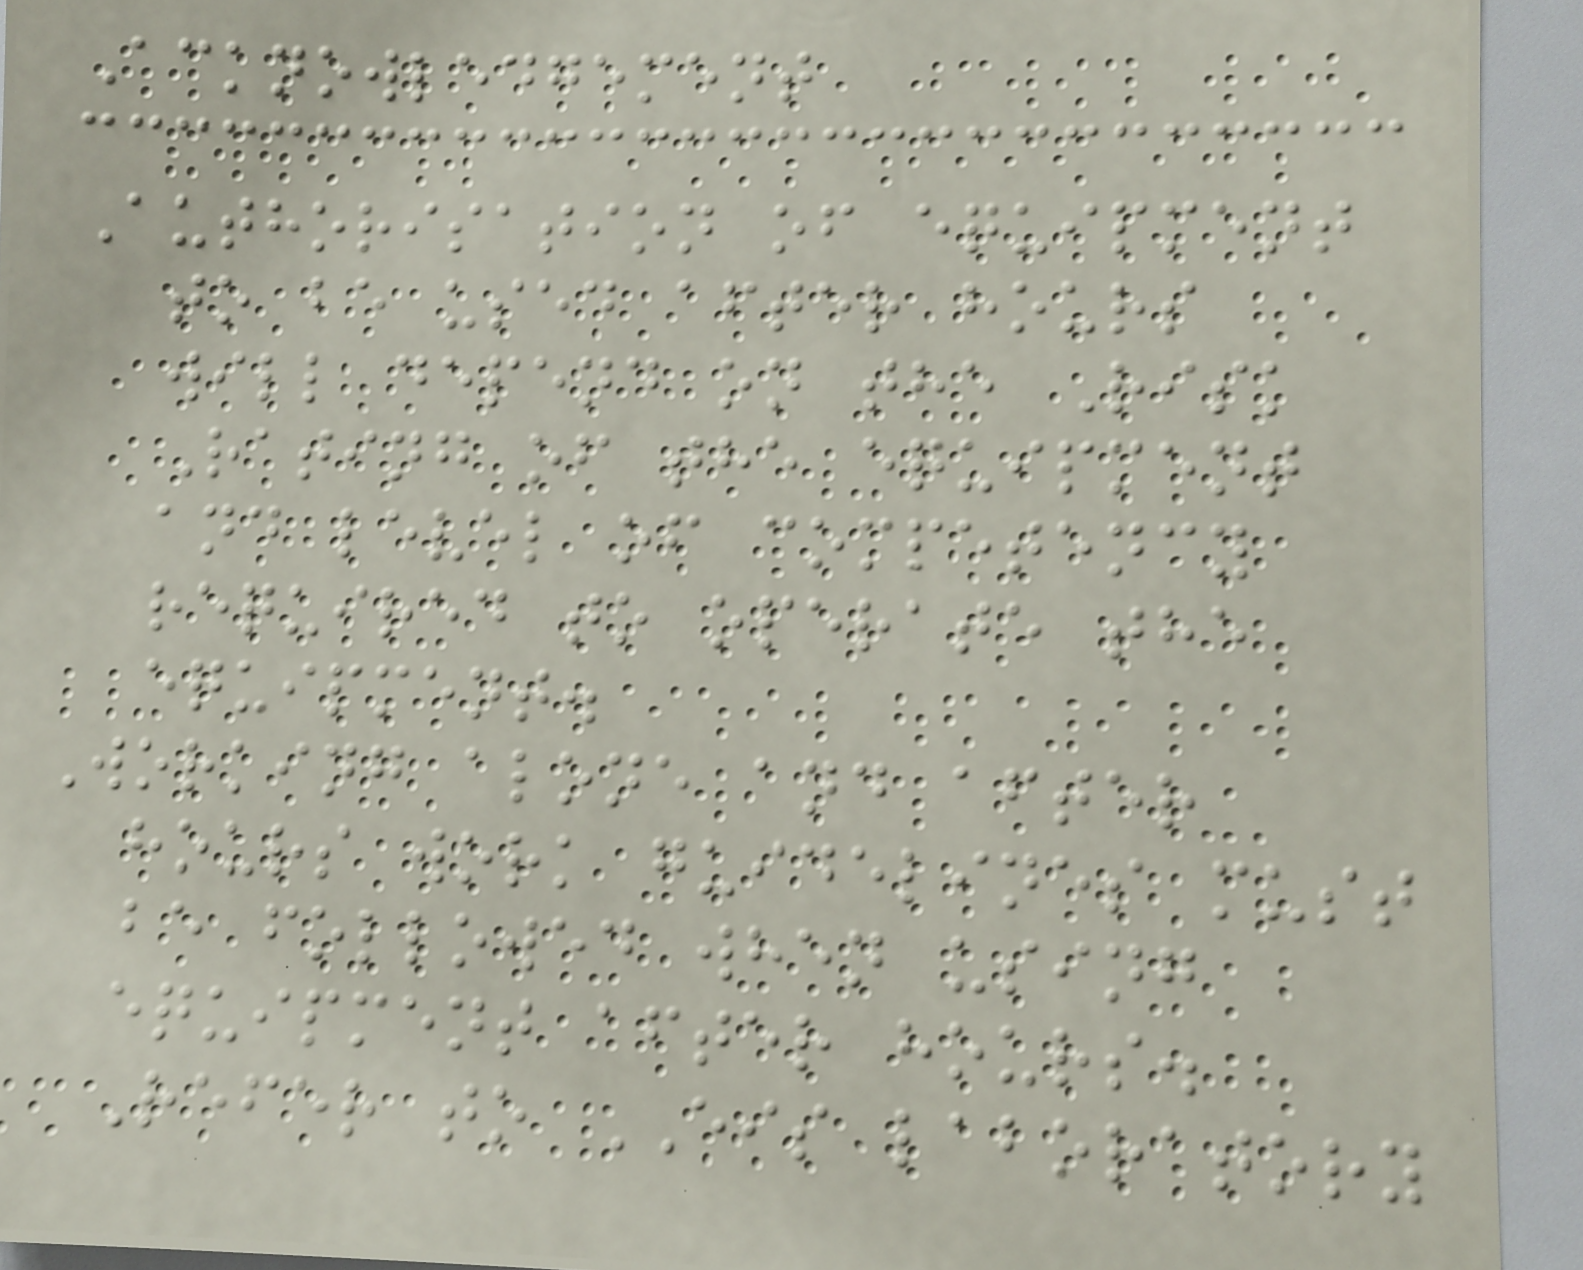Acknowledgement
Authorisation of equipment
to be used after hours
will depend on the Risk
Rating of the equipment
and level of competency
required to operate the
equipment.
Working alone and after
hours work guidelines must
be followed when using
equipment after hours.
Refer to EIS laboratory
